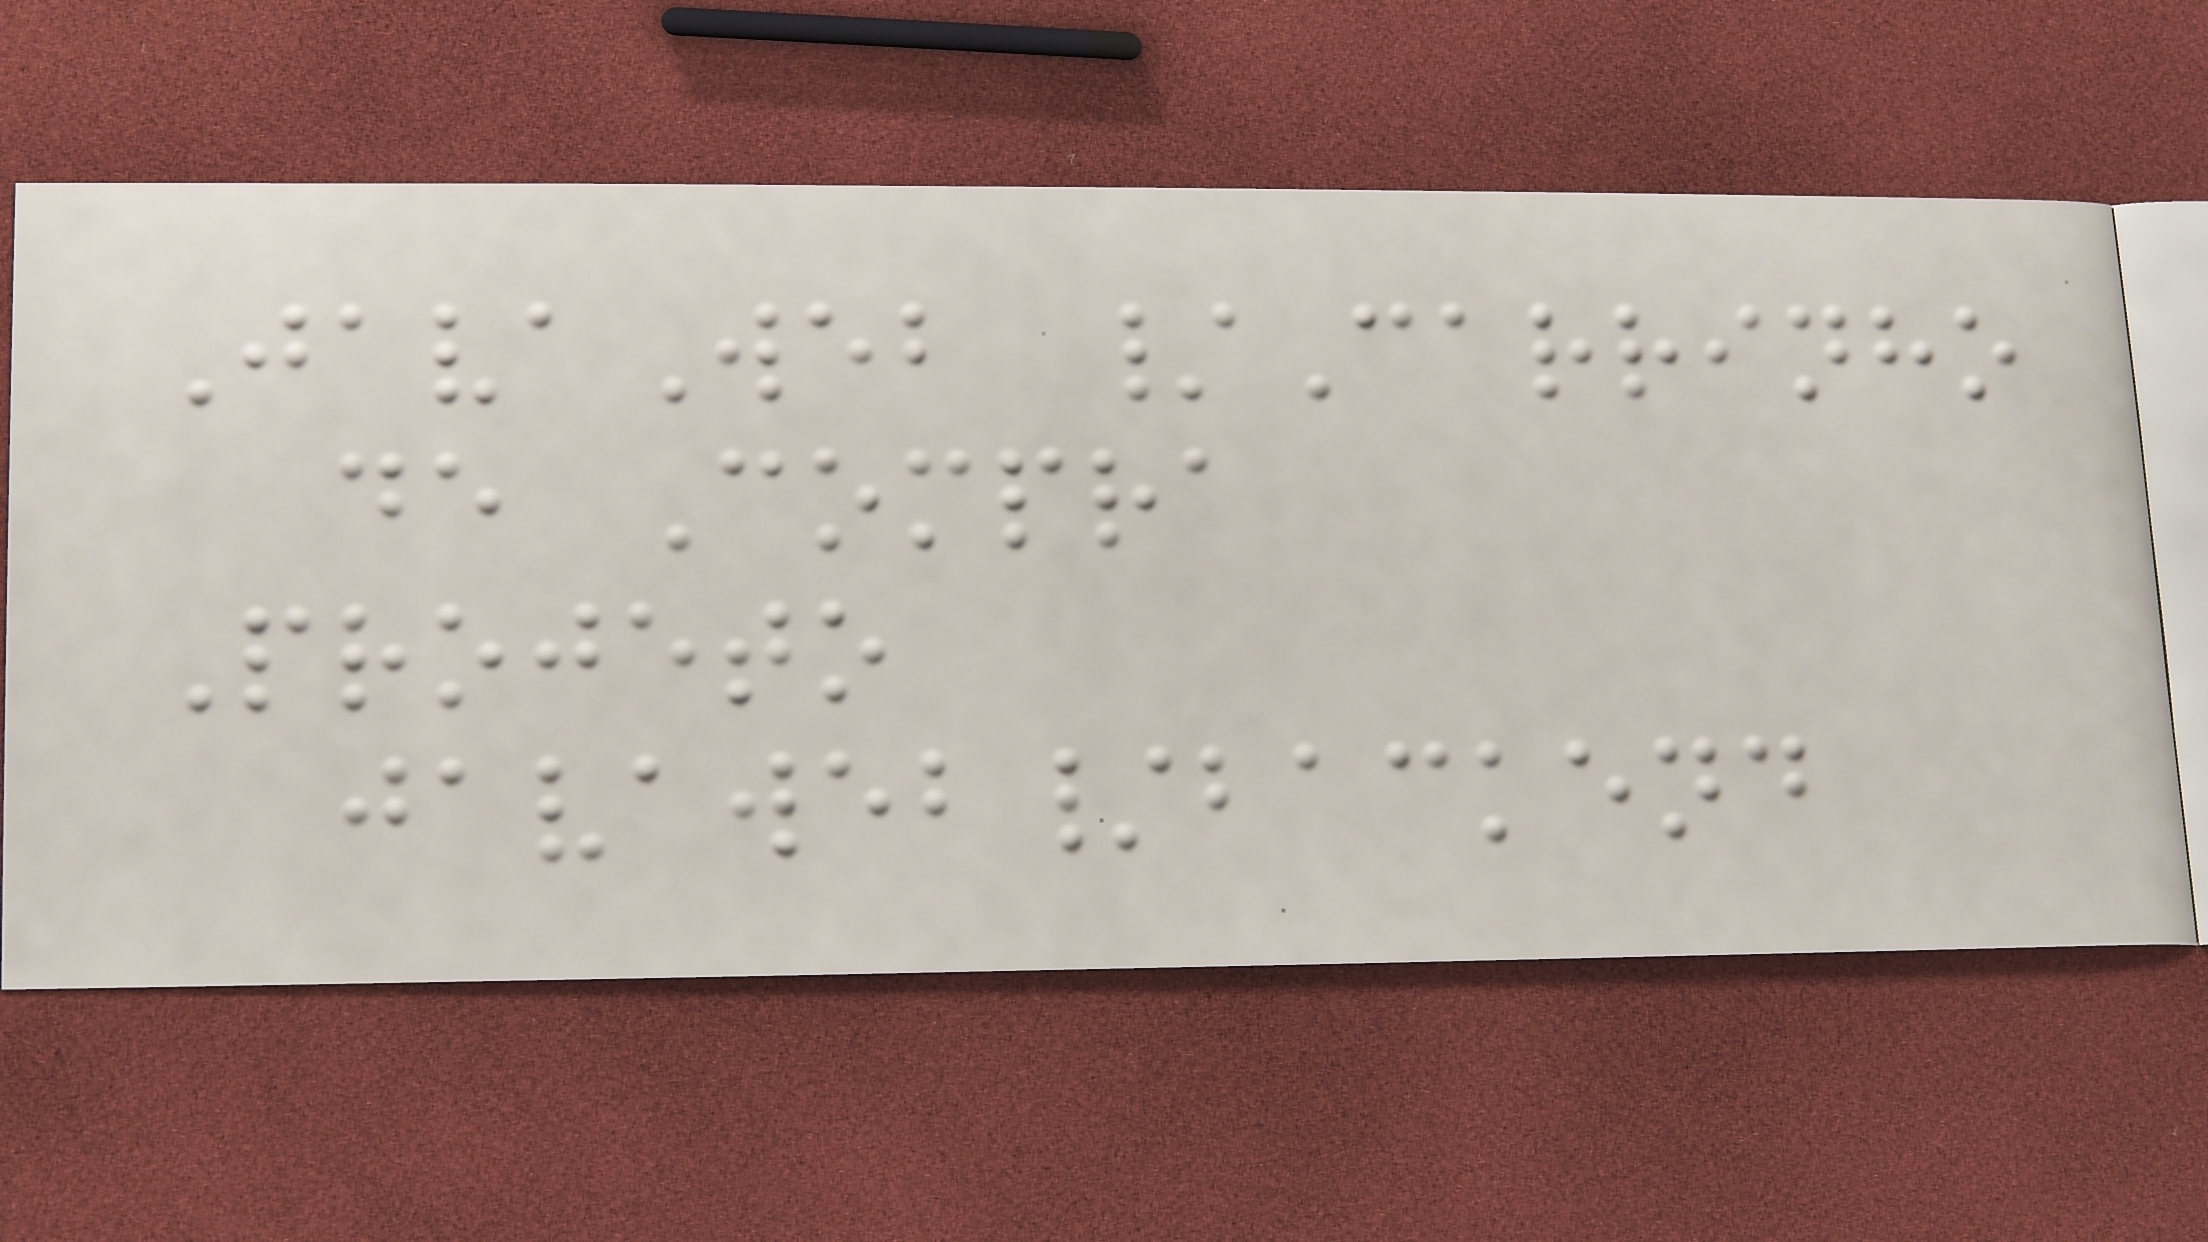JavaWeb /Carrinho
de Compra
Projeto
javaweb/backend
